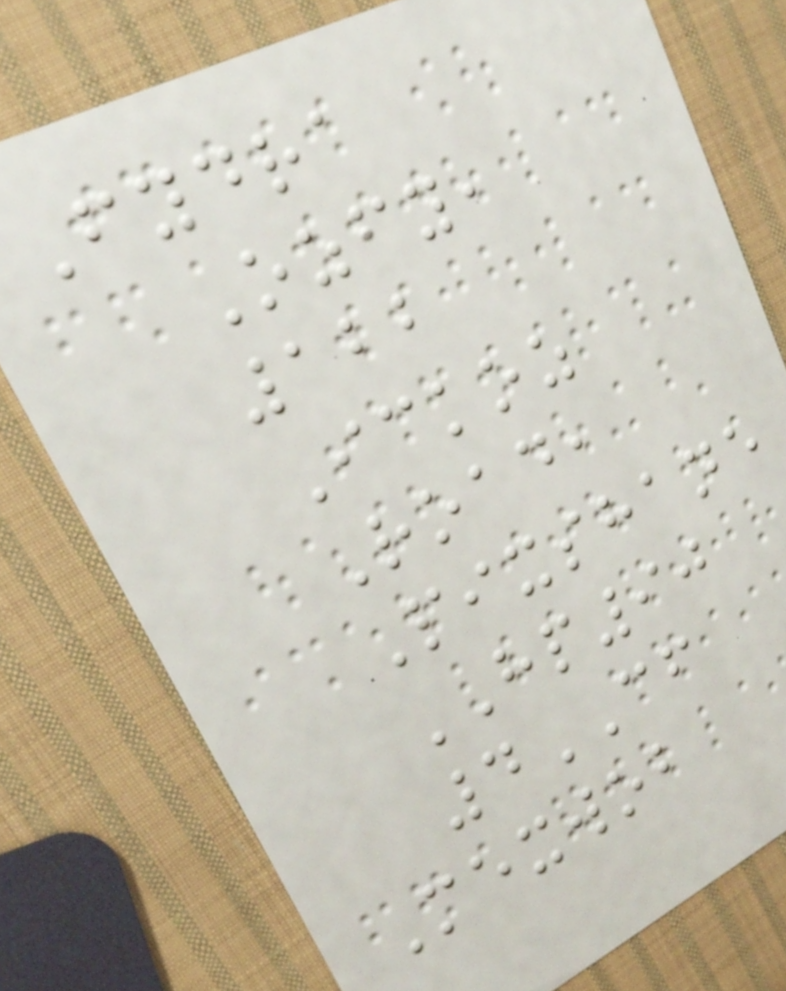Fydra
Ozfy,
122
Ickoz
Road,
Pixshane
HP90
4CF
Mexwob
